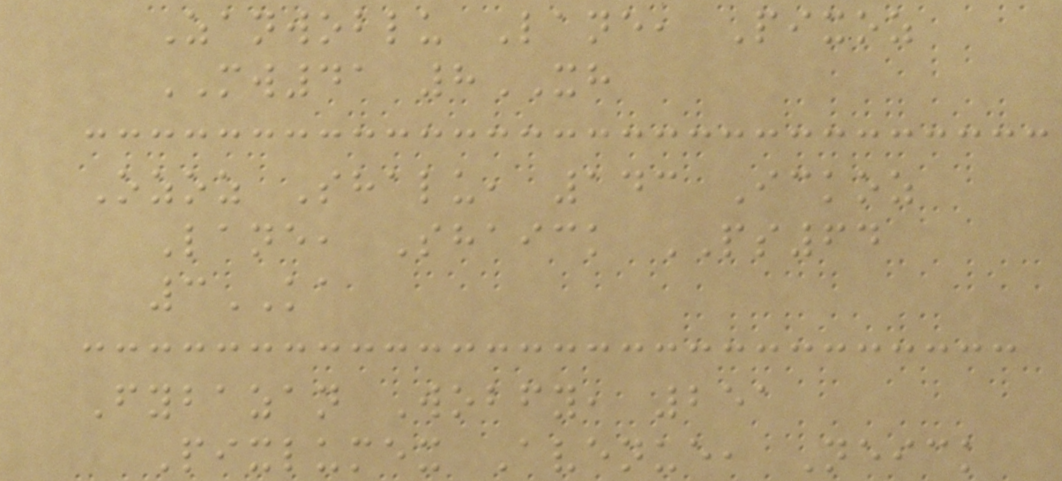Zanwoblu Lane, Pixoz
MW41 8XH
Ozoz Shalu, 143 Ickoz
Lane, Shaick PS64
3KA
Fybazan Wobfy, 251
Pixlumex Avenue, Neick
